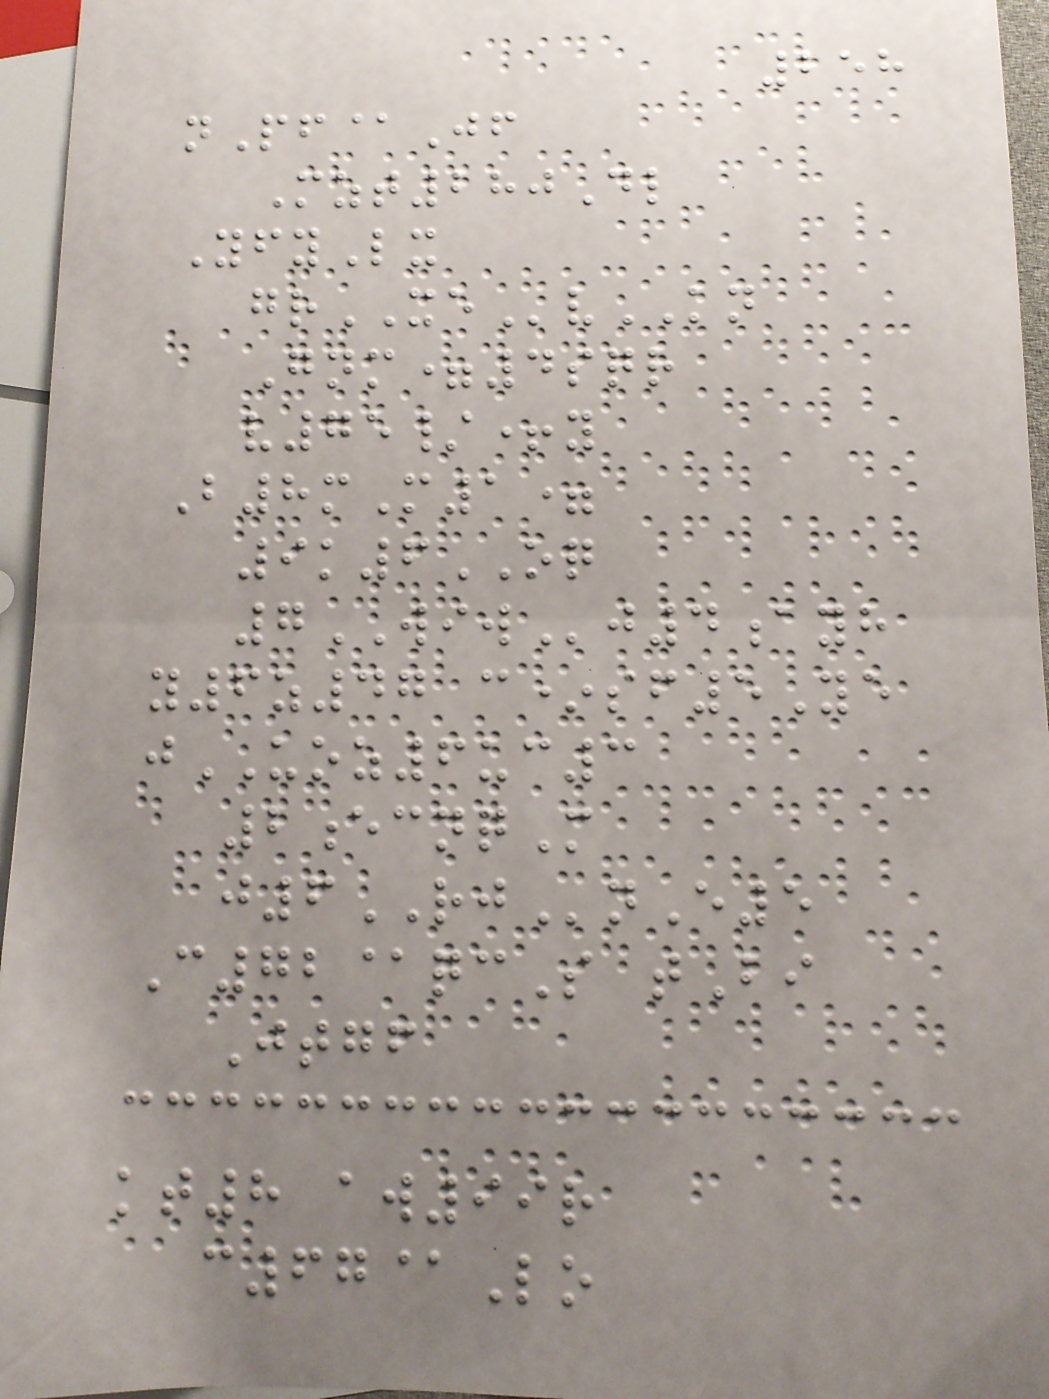258
nPf@Jf
Mzt280Dl
YfyLx
grXEvKN
Gnm=4sqr
v75/+y
B8mM1=
9k6OQ
7WIWj4ayh
y6z47 c*sf5Ye
jUOZ6uc3
2ecnqM
j6RJnE5
C72@qcS tBi
Jtgf
kt8 aw99r
c67@Lo
